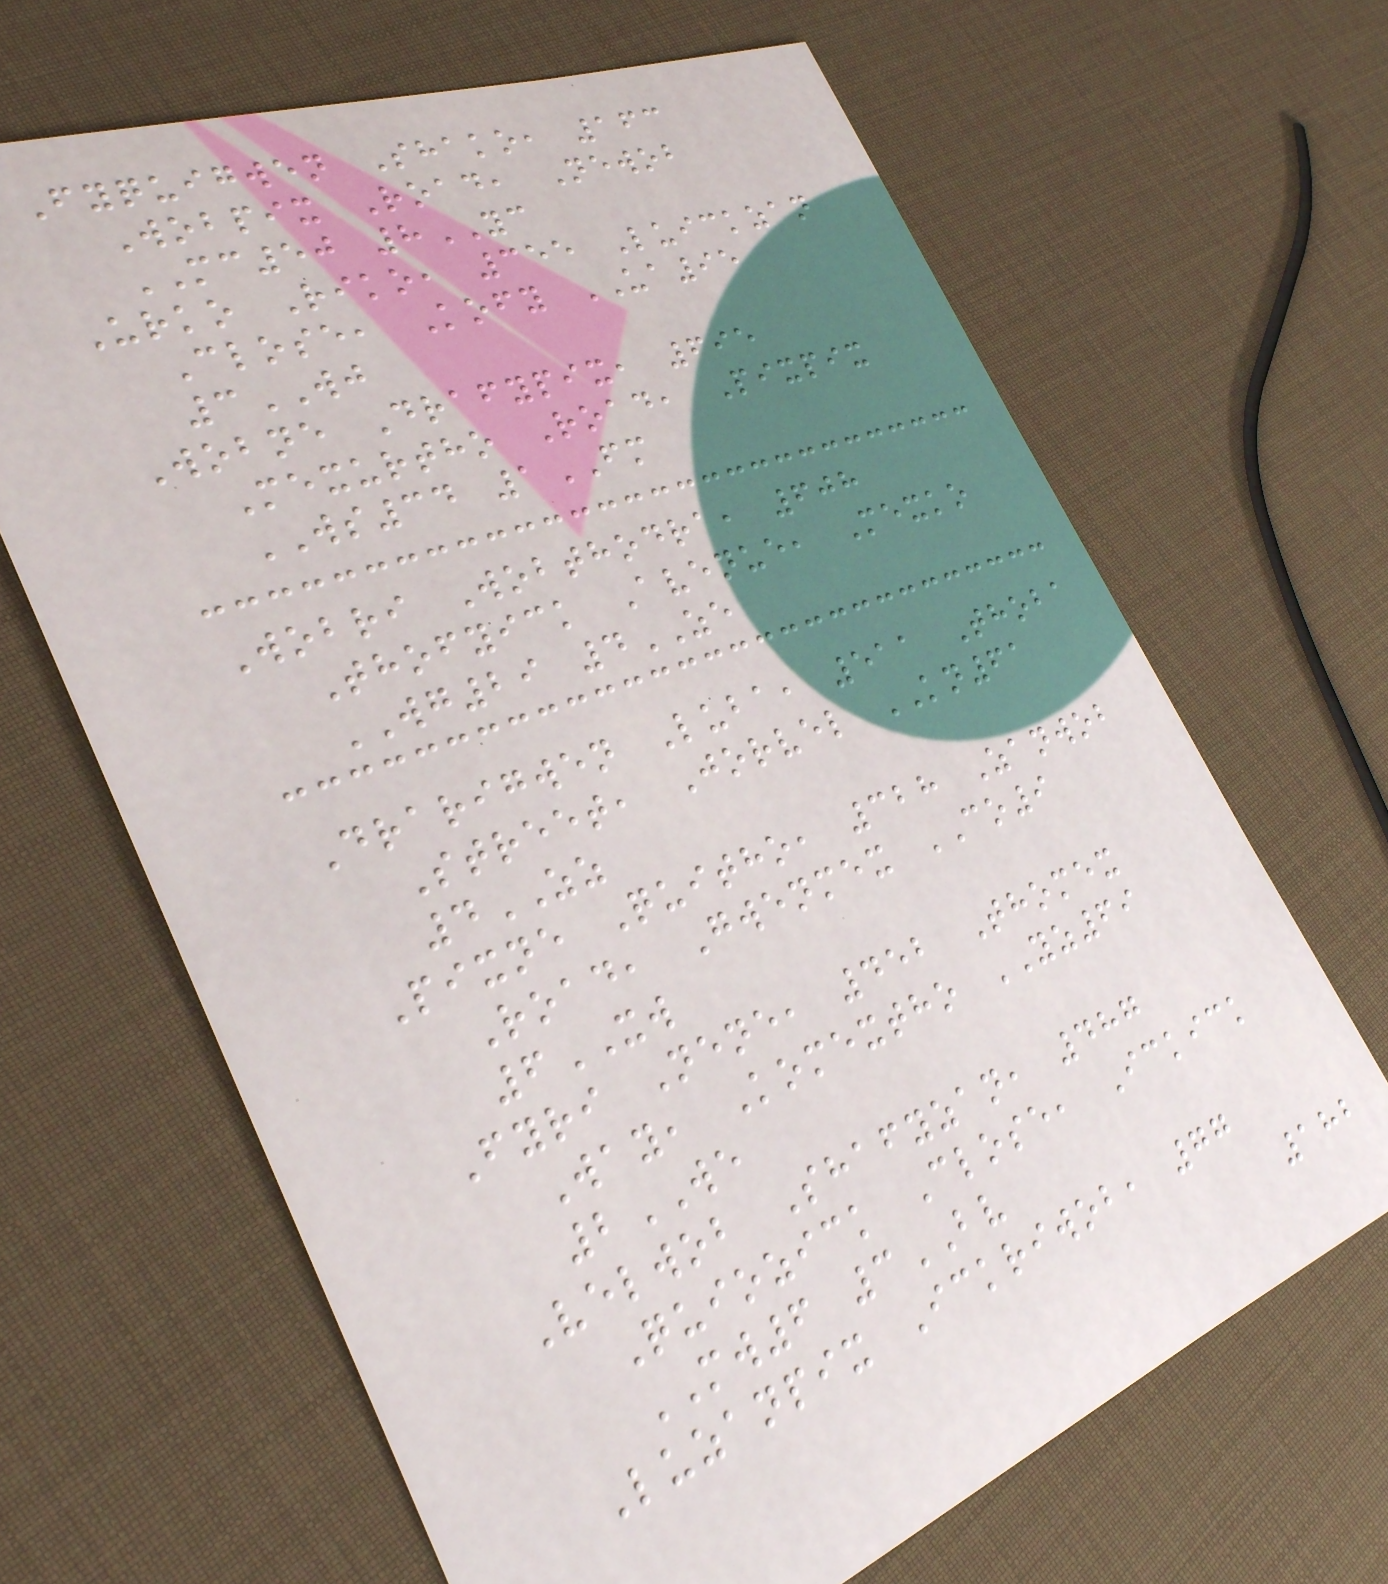Fyquigwen Shako, 163
Wobpix Road, Newob
MC50 8YC
Urko Riko, 355 Luickzan
Close, Kofy UA95
3WJ
Wobne Drafypix, 695
Mexurtho Road, Pixpix
WS34 1FM
Wobri Wobthodra, 608
Thofyick Avenue, Mexko
WG29 4ZE
Drarigwen Luba, 511 Thoba
Street, Jorvel KN61
4ZZ
Pixne Quitho, 328 Zanwob
Road, Gwenmex CO9
6XW
Fyri Nene, 452 Thomex
Way, Komextho YZ69
2WE
Velwob Shafyzan, 487
Quiozick Close, Ickick
MW6 3BV
Luzanpix Ickriwob, 77
182
